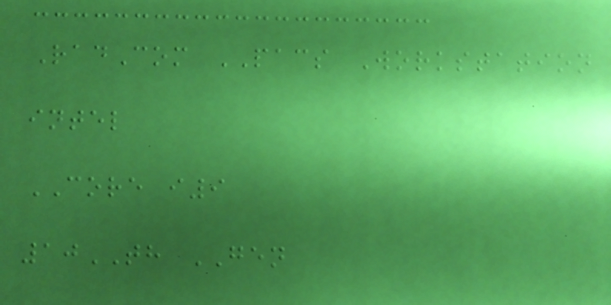RadCom PACS Workstation
intel
CORE i9
10TH GEN
